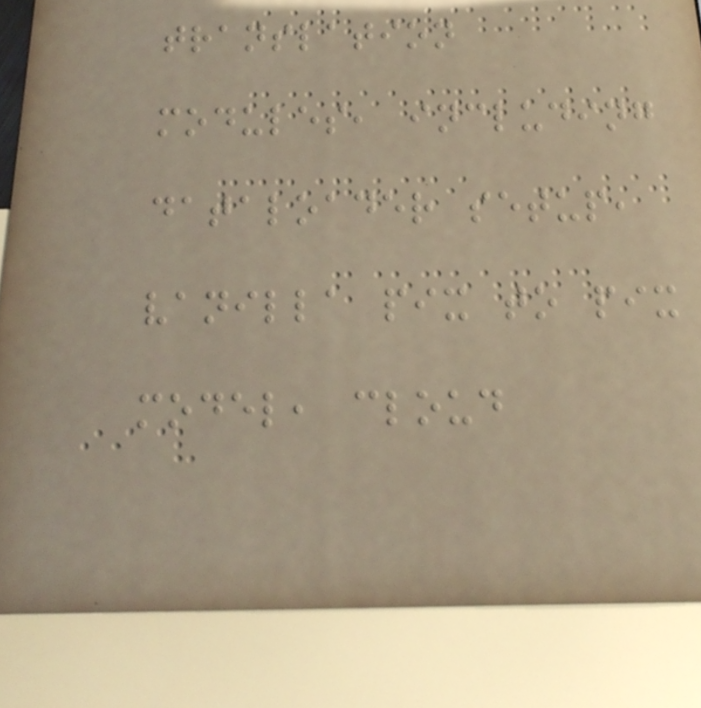translation
modules, including
dataloader setup,
vanilla pix to pix
model, cloud
